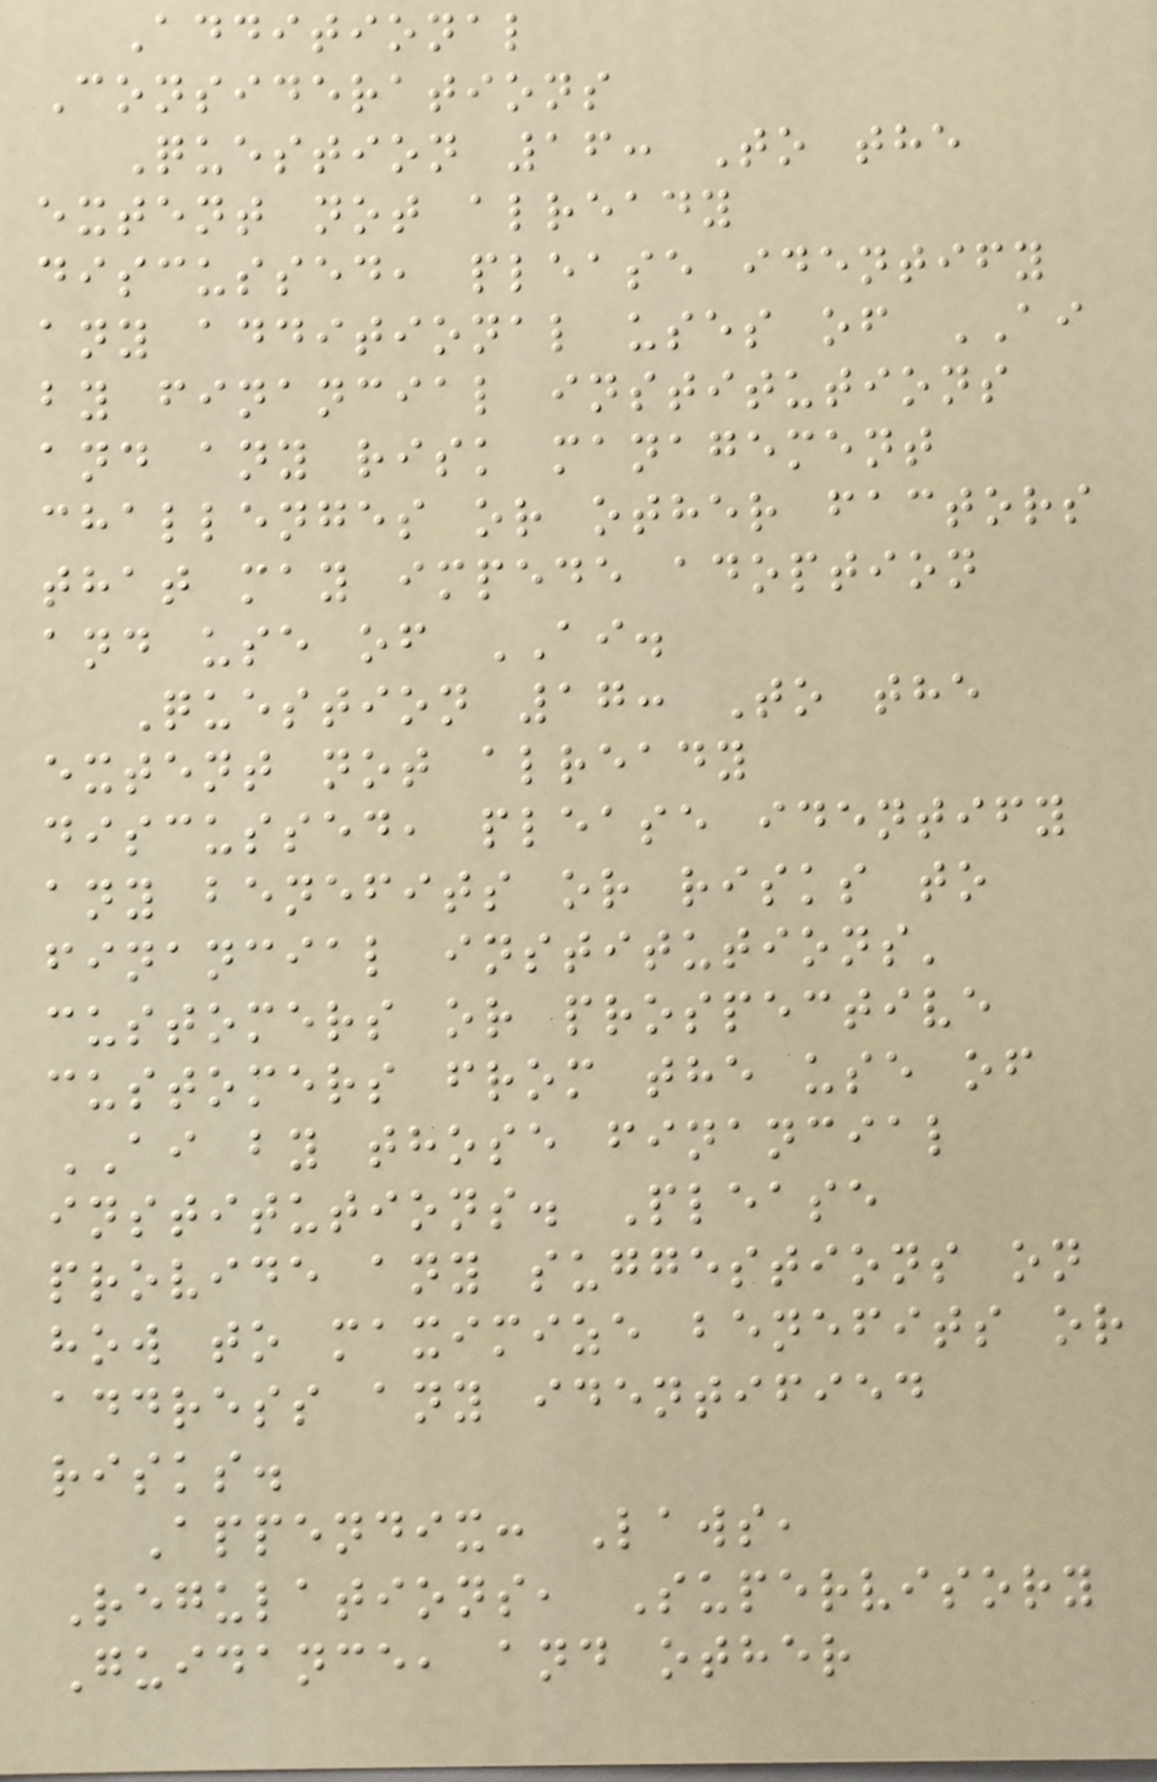Additional
Considerations
Question 16: To the
extent not already
discussed, please identify
any additional uses of AI
by financial institutions
and any risk management
challenges or other factors
that may impede adoption
and use of AI.
Question 17: To the
extent not already
discussed, please identify
any benefits or risks to
financial institutions'
customers or prospective
customers from the use of
AI by those financial
institutions. Please
provide any suggestions on
how to maximize benefits or
address any identified
risks.
Appendix: Laws,
Regulations, Supervisory
Guidance, and other
